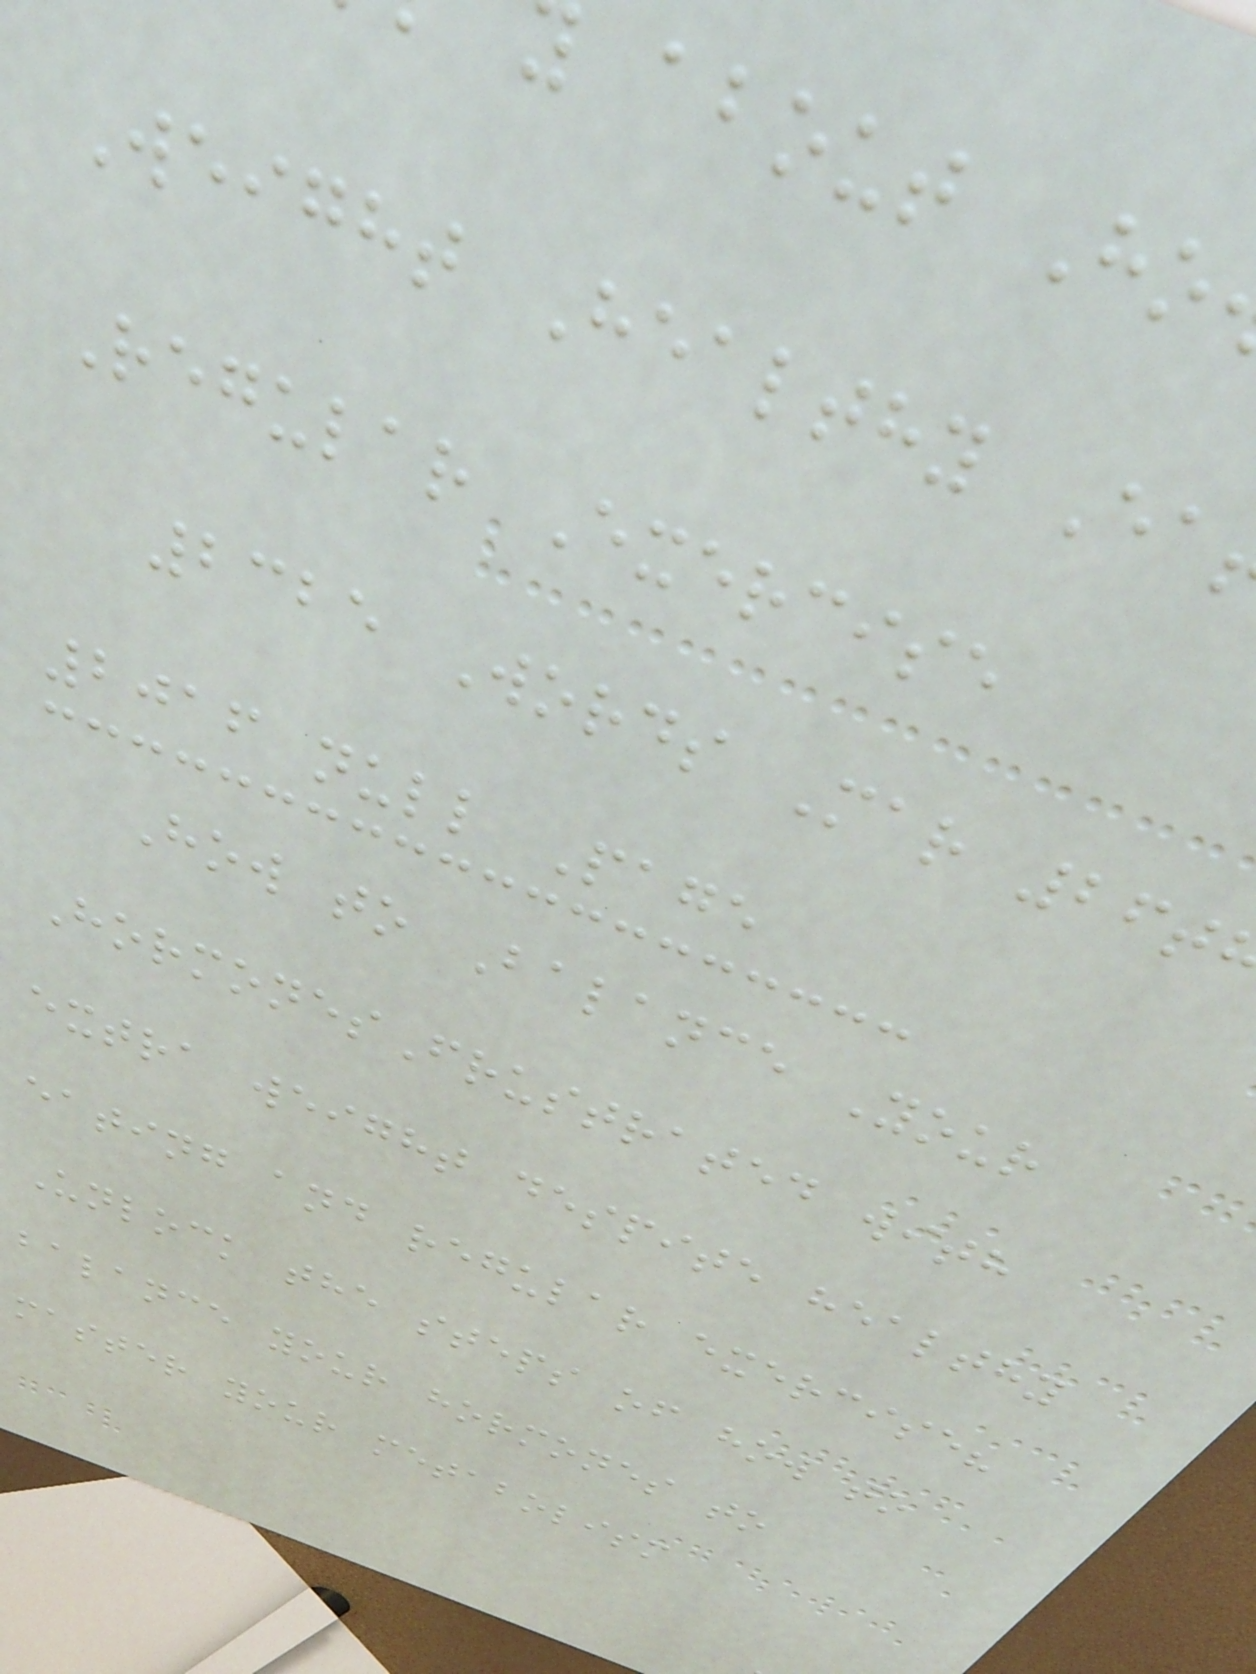about Ho
Weight Healthy Ea
Regular Exercise
2325 Words Mar 26t
2016 null Page
How to Balance Your
HormonesFrustrated with
extra weight despite healthy
eating and regular exercise?
Unlock the steps of how to
balance your hormones to
master your metabolism
